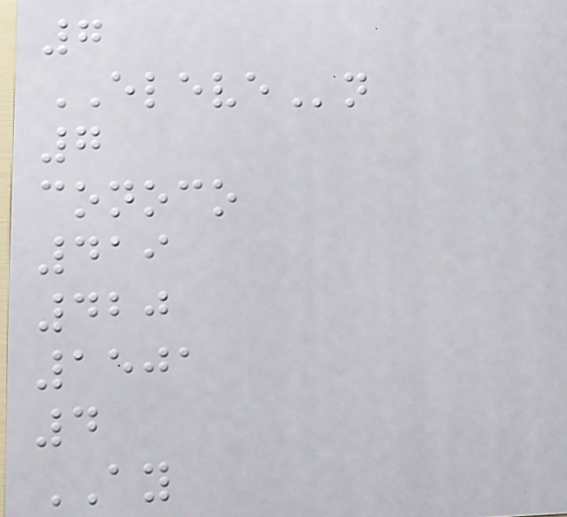7
ELEVEn
7
conoco
419
420
1501
4
AY
